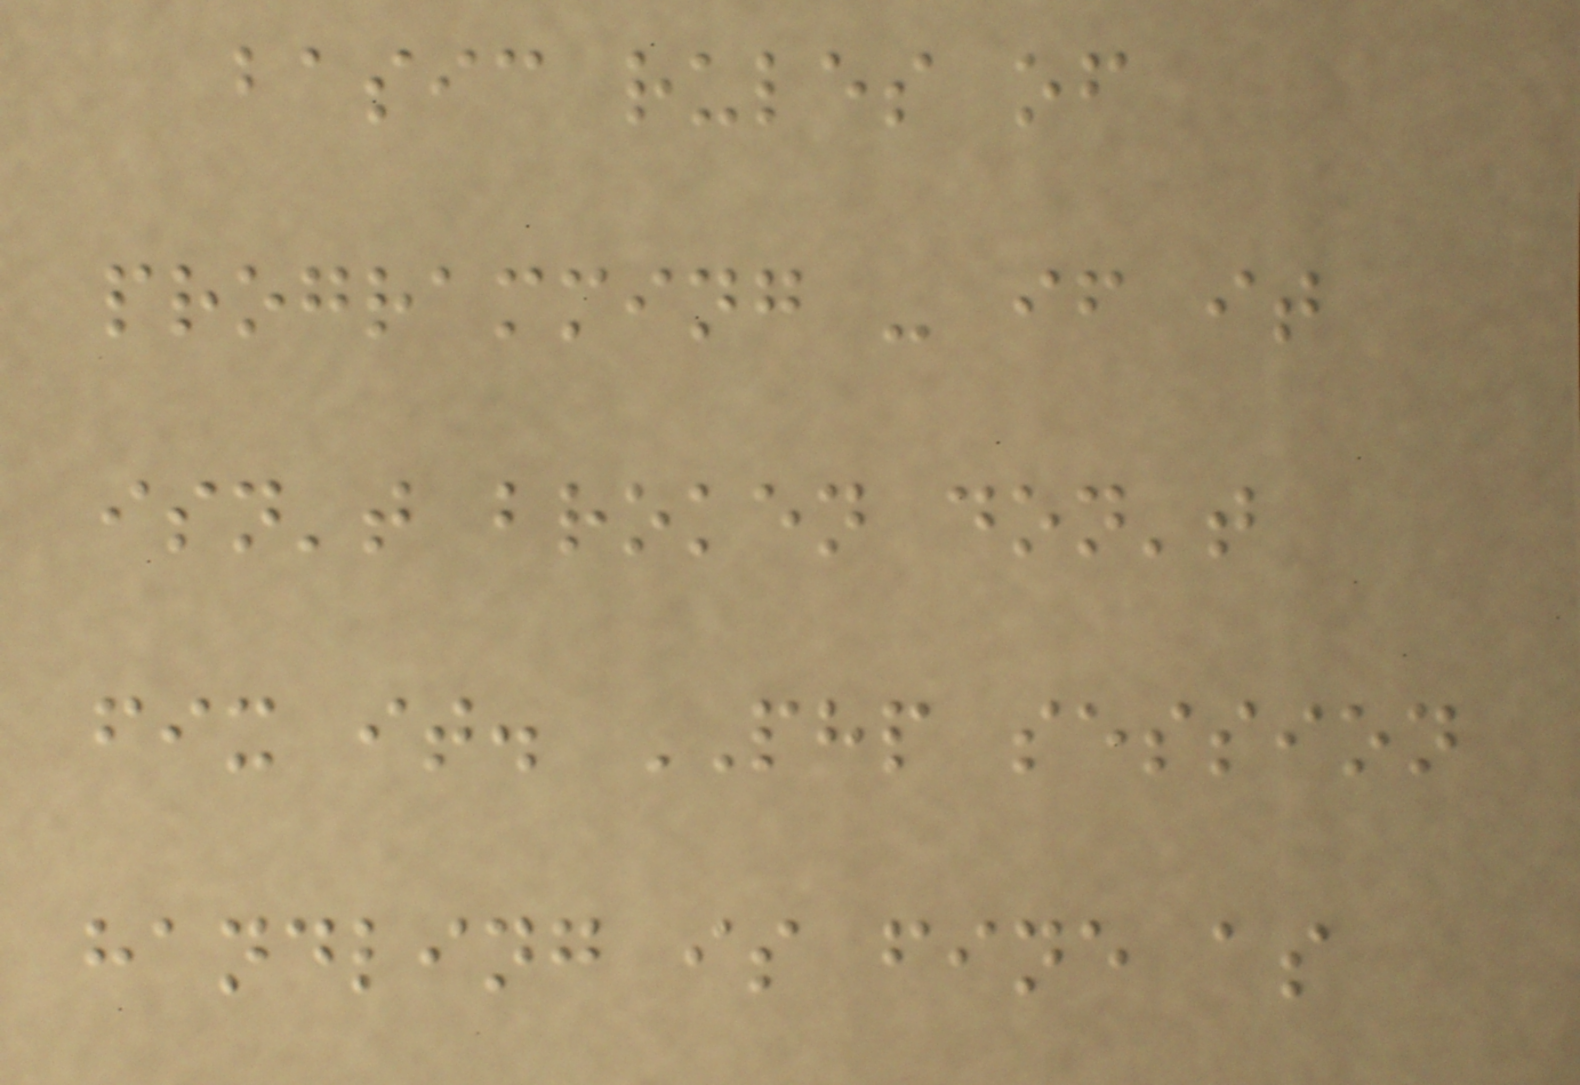basic rules of
programming - if it
isn't broken don't
fix it. PHP session
handling is fine as
